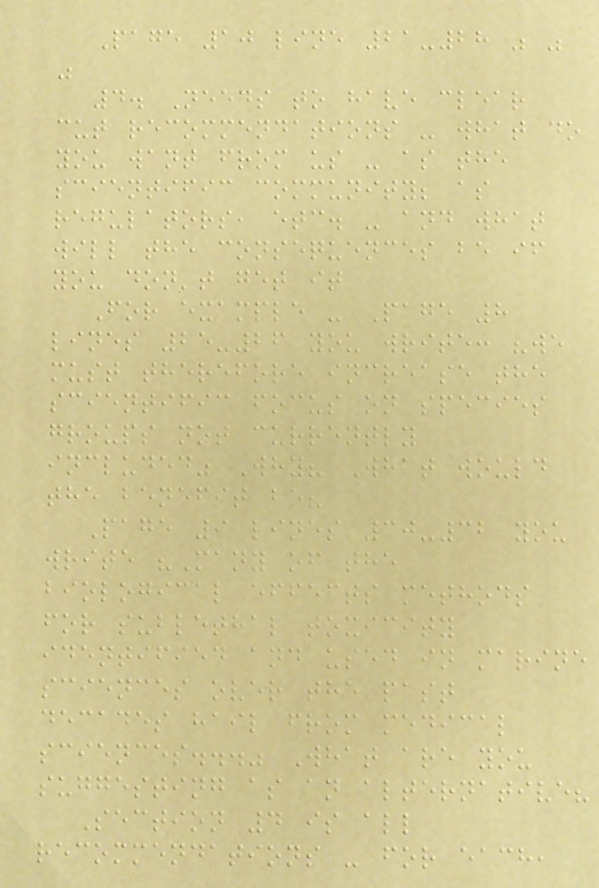Page 10 line 21-28 " "
"
4. Needs to have clear
cut recommendations - what do
you want from us - as the
scientific community; as
regulators, etc. - and what
will the consequences be if
you don't get it
For example - Page 8
lines 25-26 you write: "we
must therefore increase the
scientific focus on species
groups not currently
included" Why? What would
the benefit be?
Page 9 lines 30-32 you
write "Many of the
biological effects methods
for sublethal toxicity
identified and used in marine
sciences over the past
decades hail from medical
sciences..." What are you
suggesting as an alternative?
Section 4 is all
recommendations - for each,
